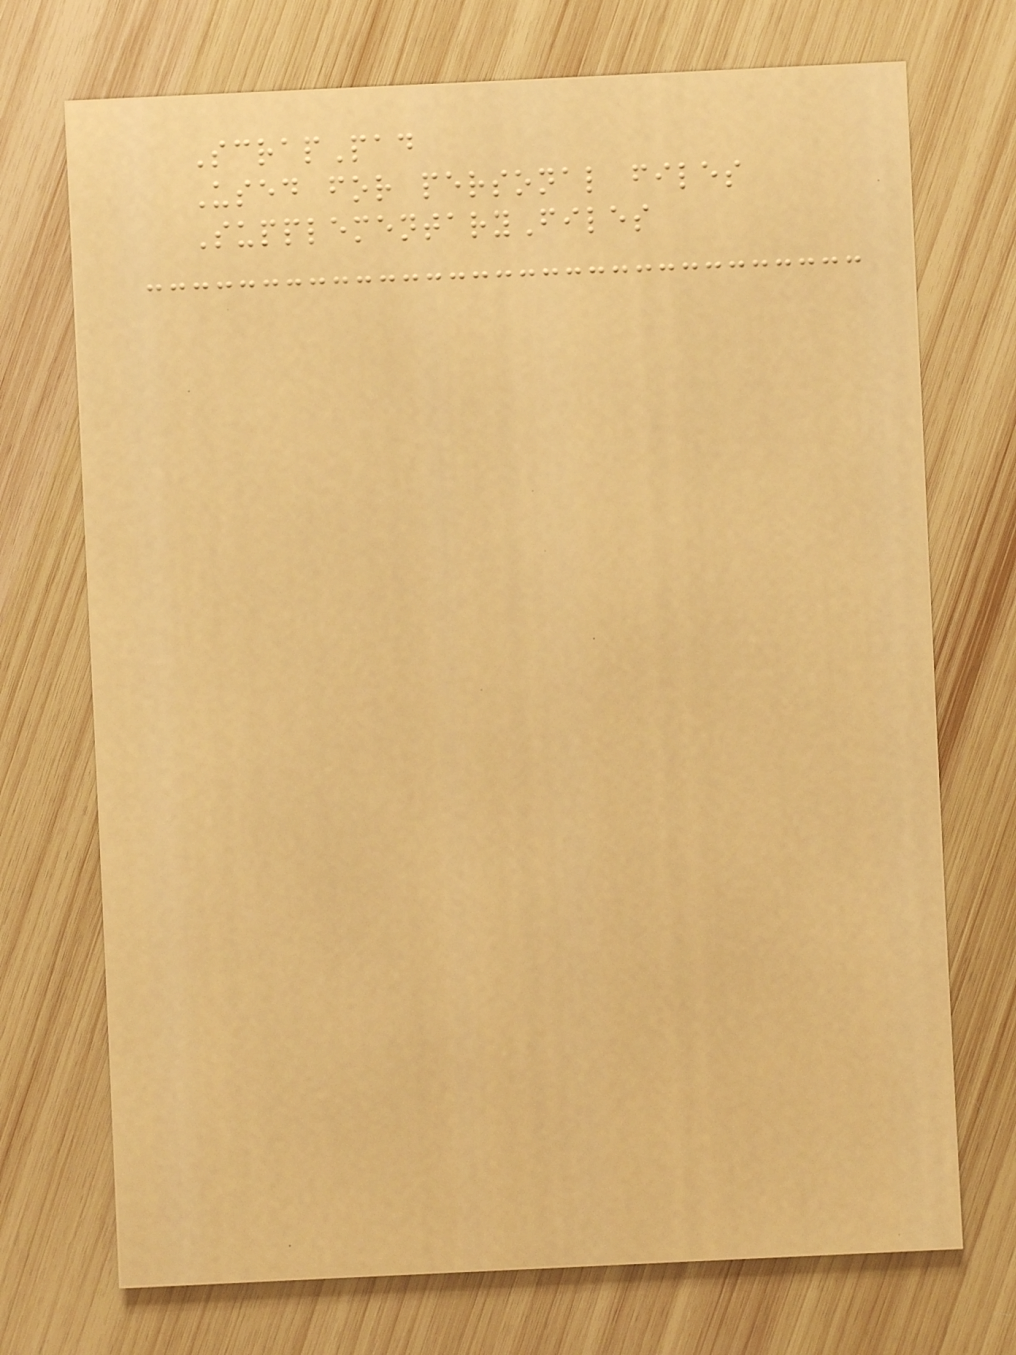ScrapPad
Used for personal files
SupplementaryFiles
